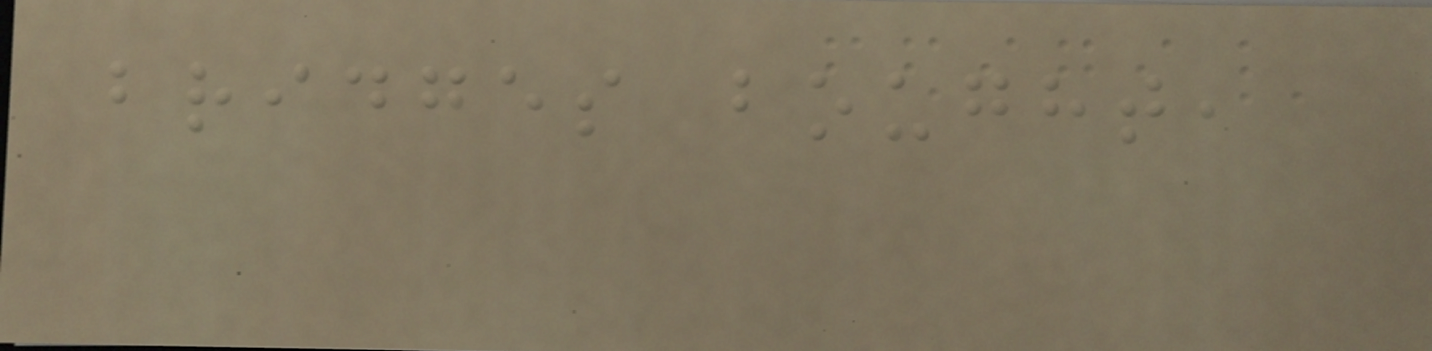bridges bought,
